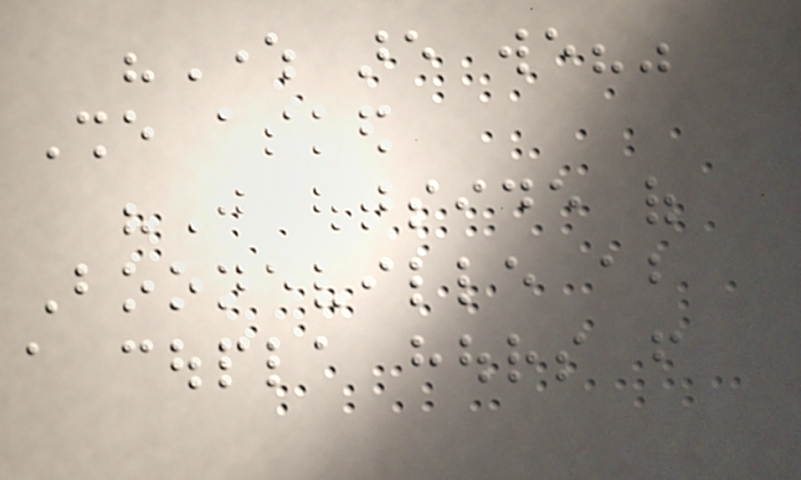"Where are we?"
She asked
"Just outside of
Booneville about
a coupla hours from
